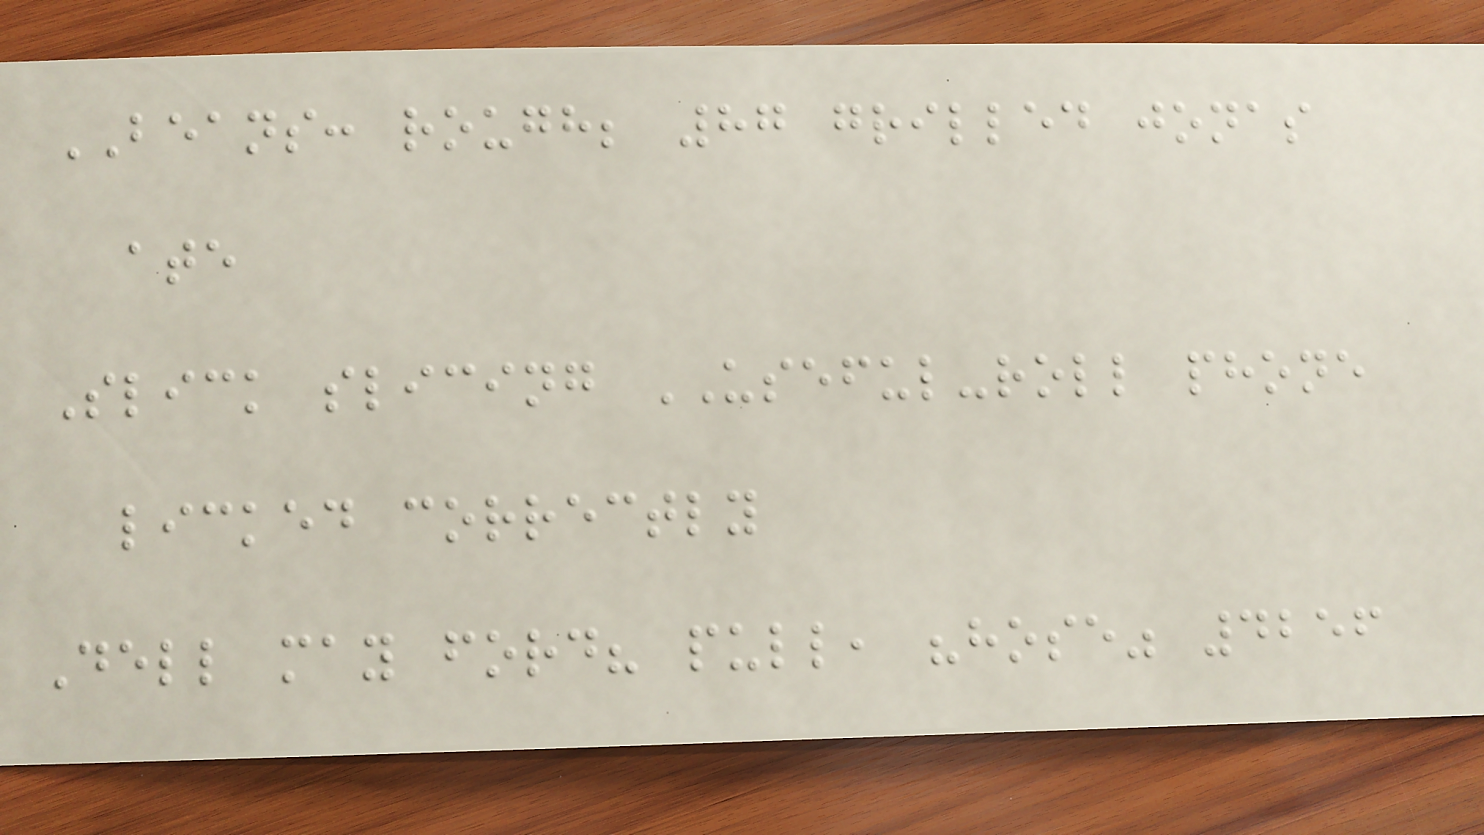BEANS: rough; 87 grilled jonas
ate
Slick slicing USEFUL-roll phone
licked correctly
Dell may ford? pull, "hose" 4256
